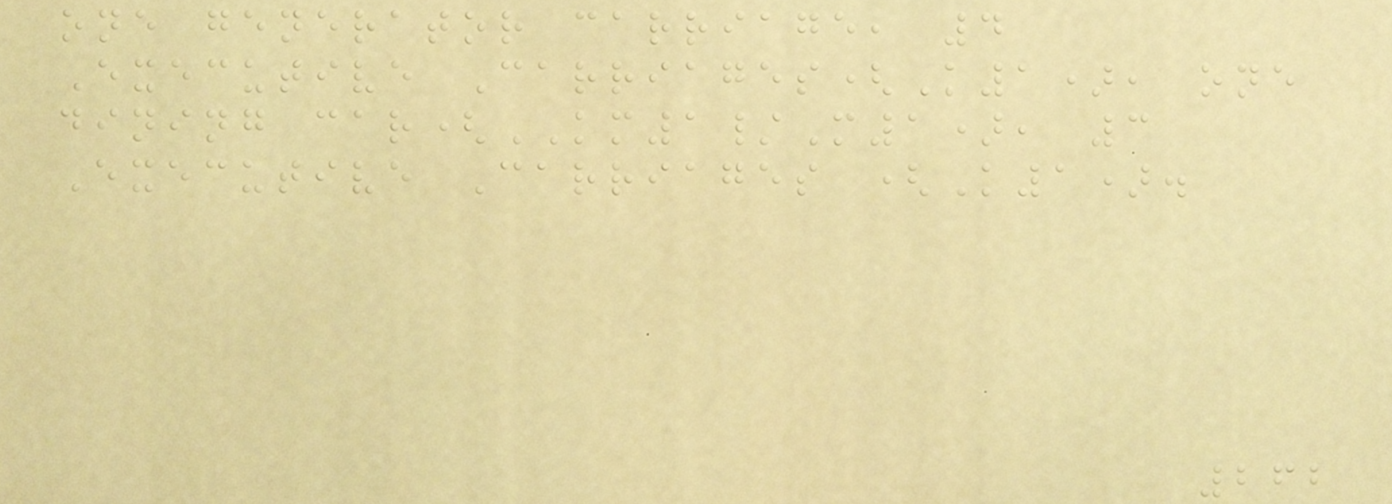one generator carriage, 4
Executive Carriages(K1), one
dining car(KM1/M1), 3
Executive Carriages (K1).
262
